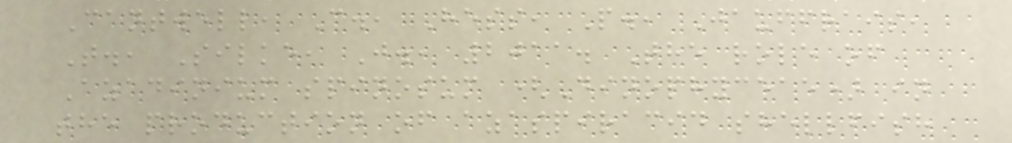Cantwell, C., Hess, P., Jauffrais,
T., Silke, J., 2011. The role of
Azadinium spinosum (Dinophyceae) in
the production of azaspiracid shellfish
